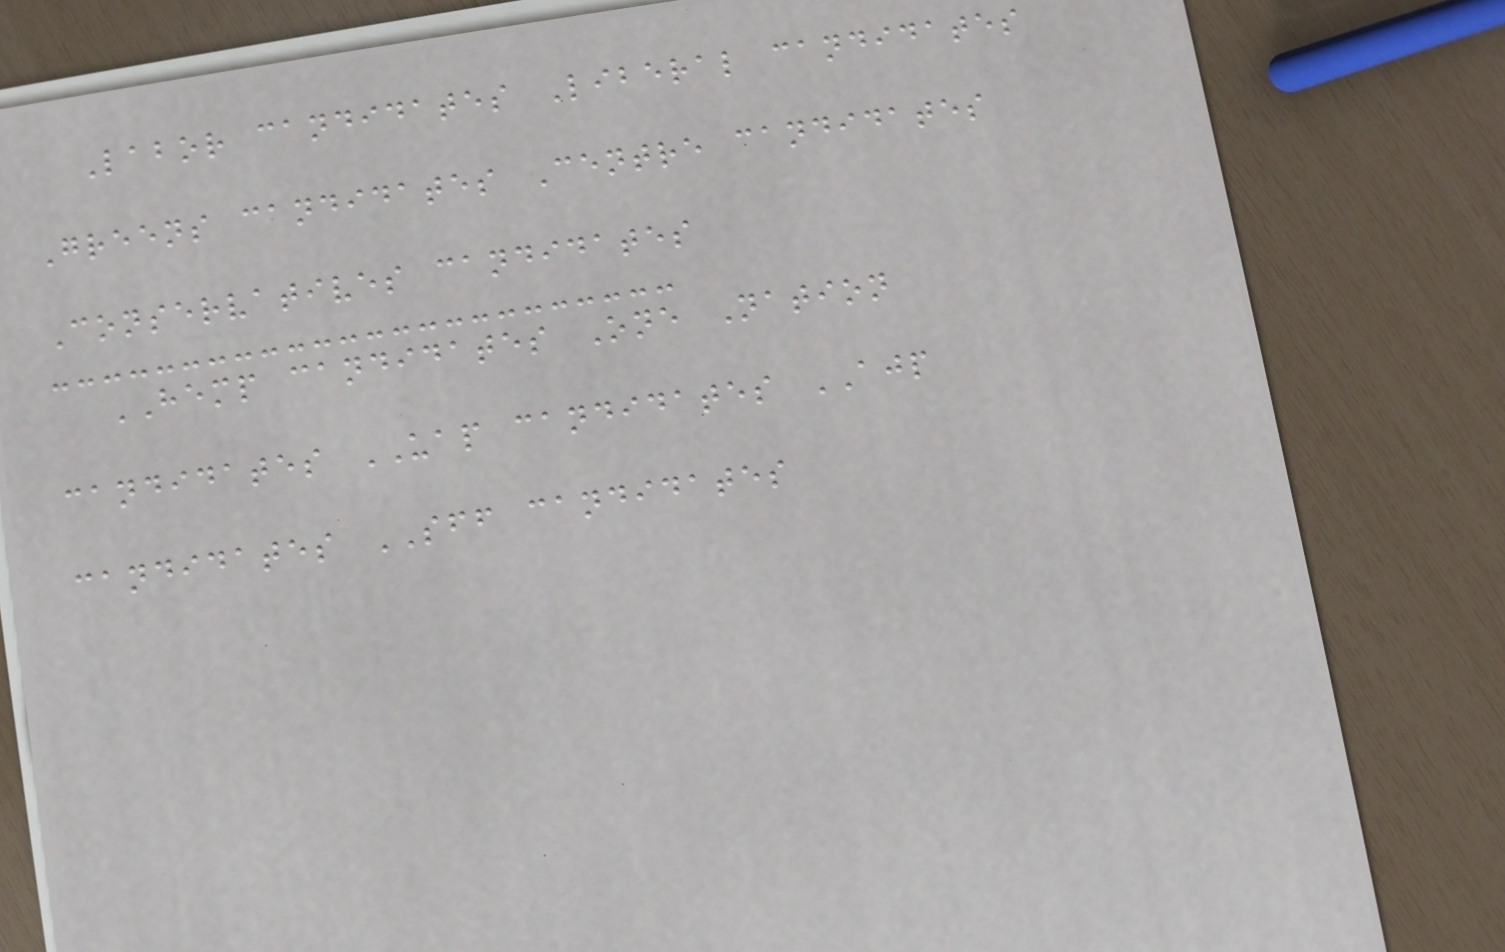Labor candidates Liberal candidates
Greens candidates Centre candidates
Conservatives candidates
HEMP candidates One Nation
candidates UAP candidates AJP
candidates SFF candidates
